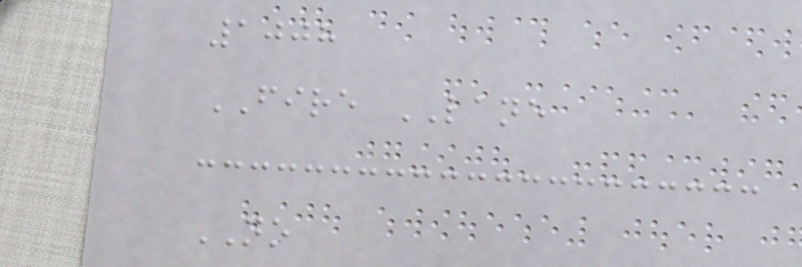1008
FIRE LANE
NO
